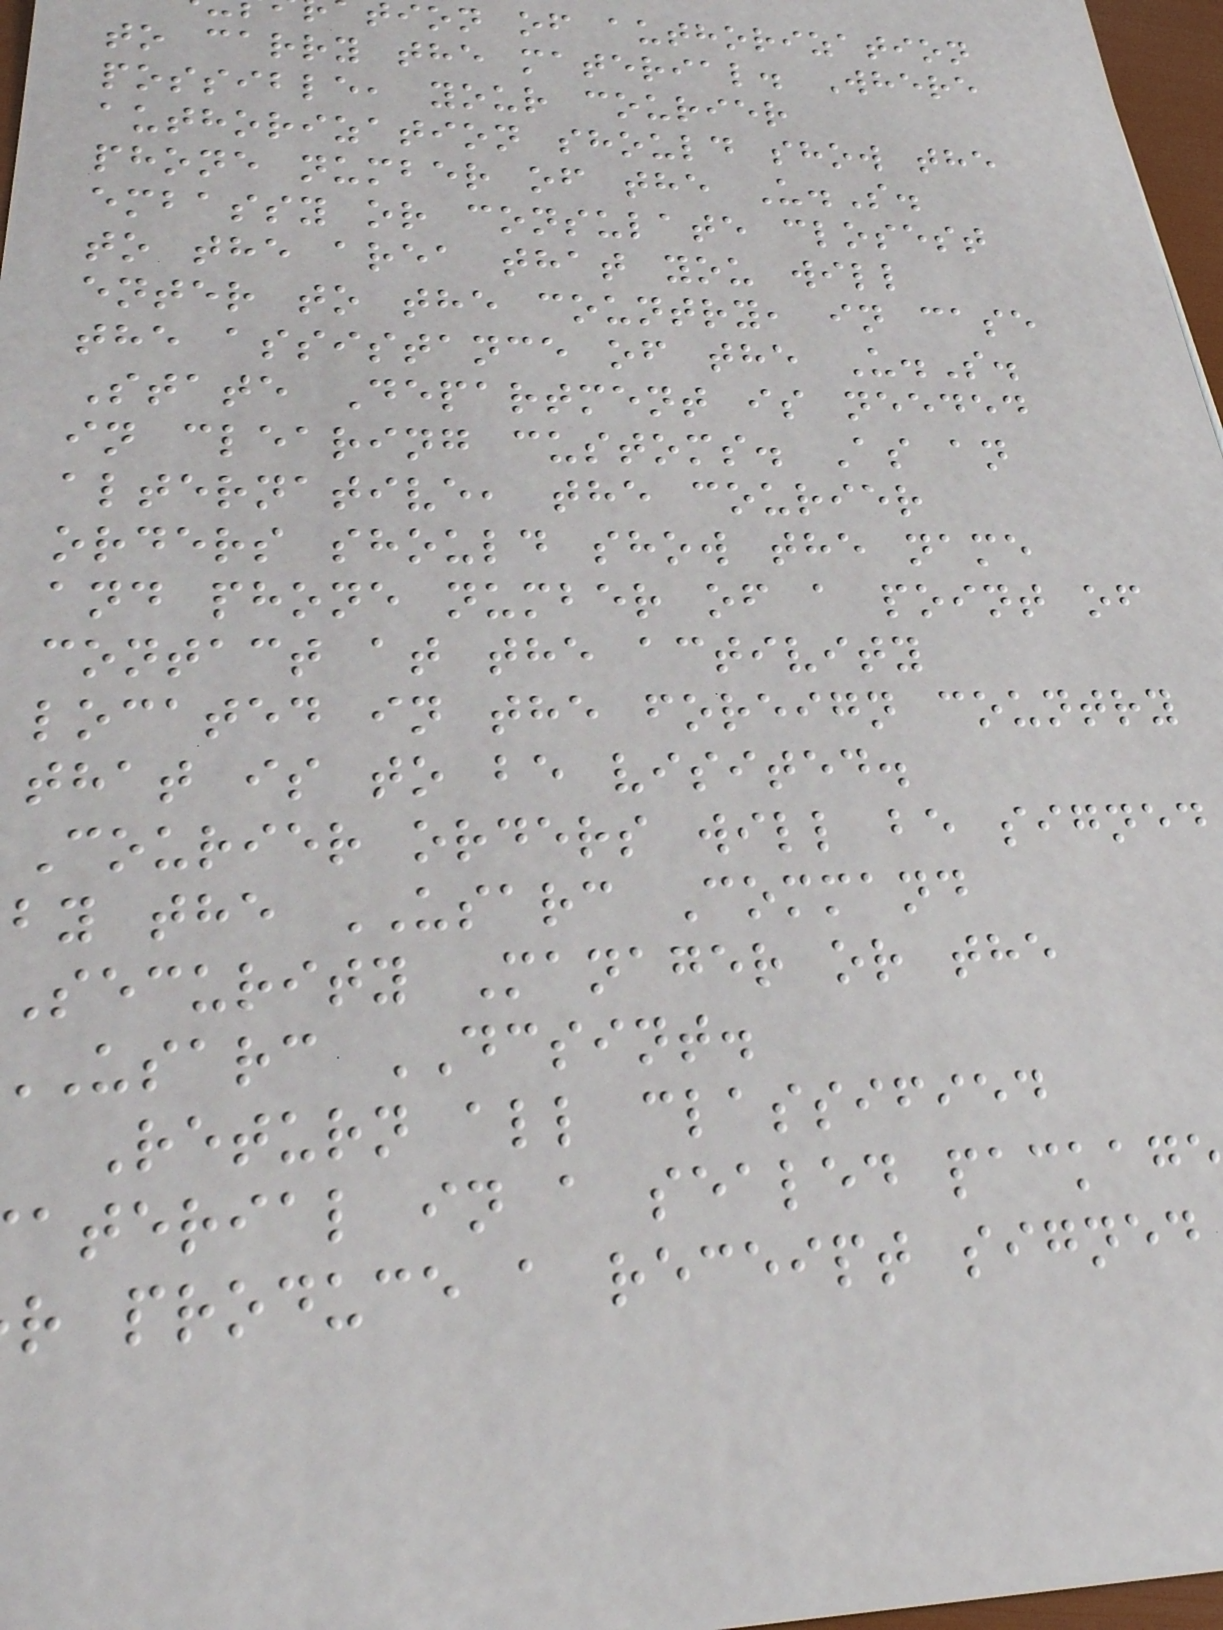ion of authorization
to carry the material. Where
possible, your courier
authorization should show the
phone number of the U.S.
embassy or consulate closest
to the area that you will
enter to the country, in case
the assistance of the U.S.
State Department is needed
in clearing customs. As an
alternative, the courier
orders should show the name
and phone number of a point of
contact at the activity
located in the foreign country
that is to be visited.
Courier orders will be signed
by the USARC Command
Security Manager or the
usarc DCSINT.
Return all classified
aterial in a sealed packag
r produce a receipt signed
